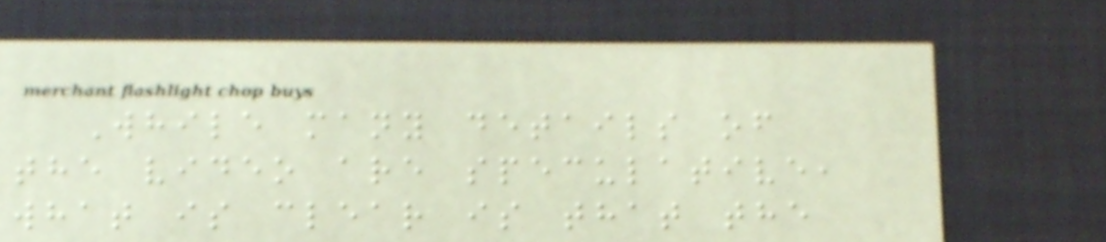While many details of
the video are speculative,
what is clear is that the
